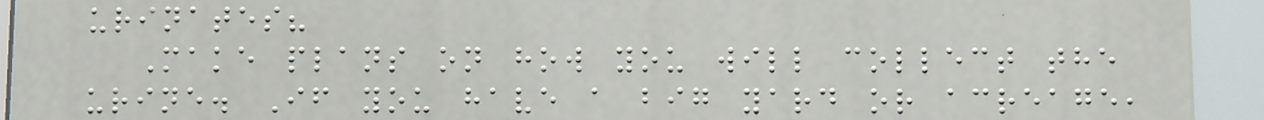urinates?
Make plans on how you will collect the
urine. If you have a big yard or acreage,
